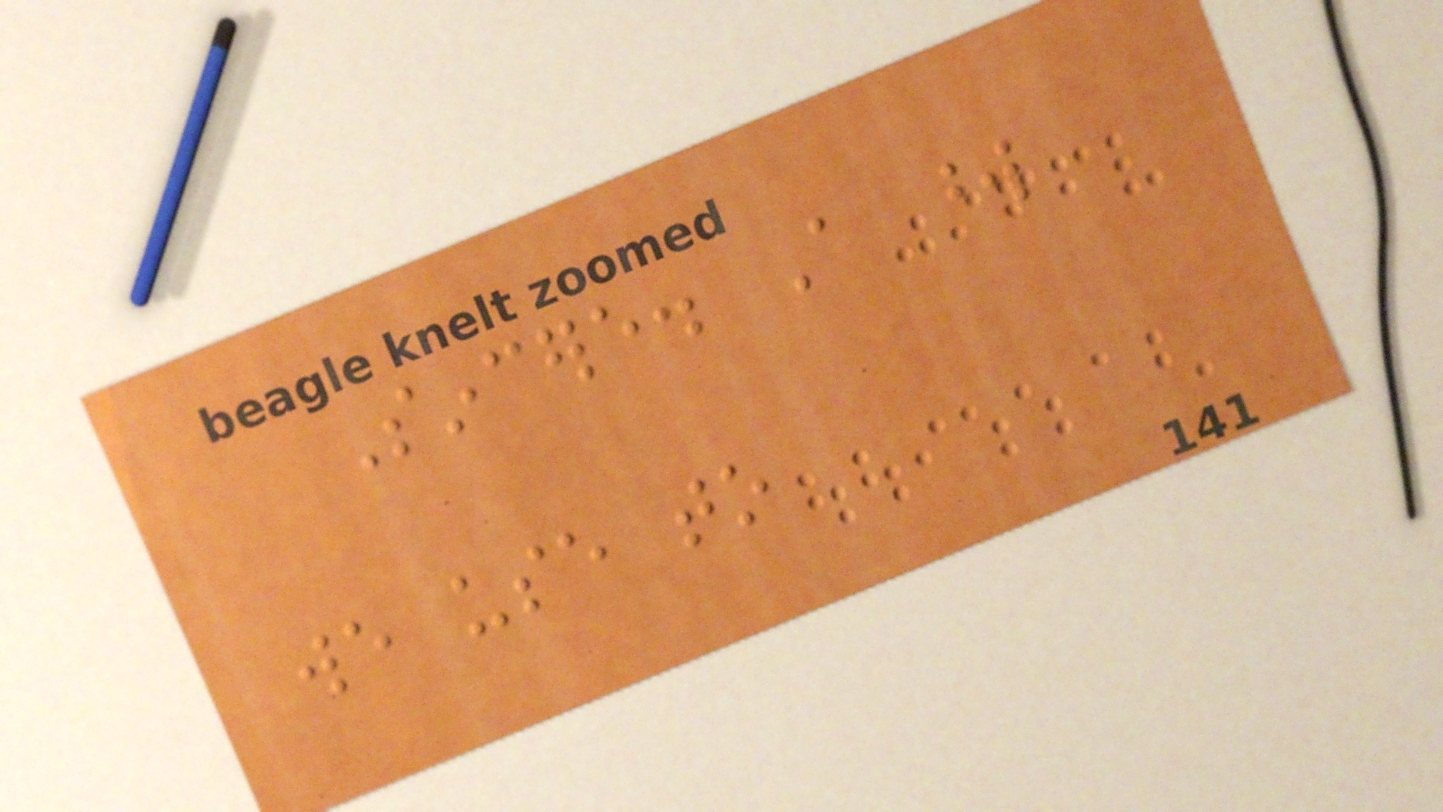Sincere. A word
we use to
